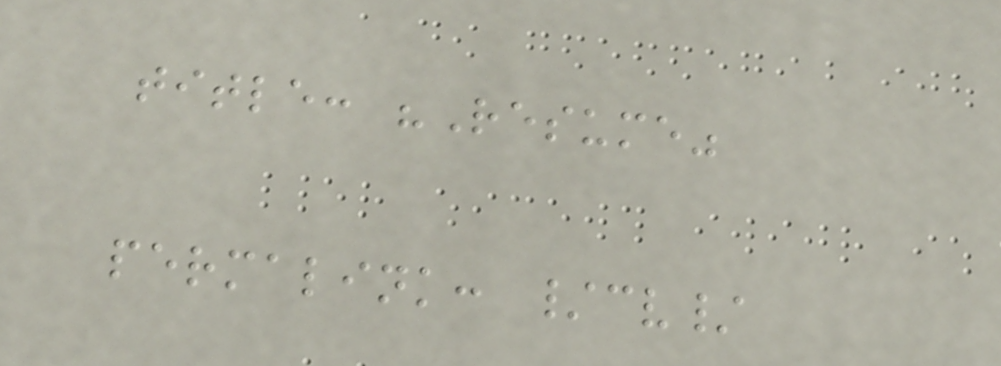title: "Resume"
permalink: /cv/
